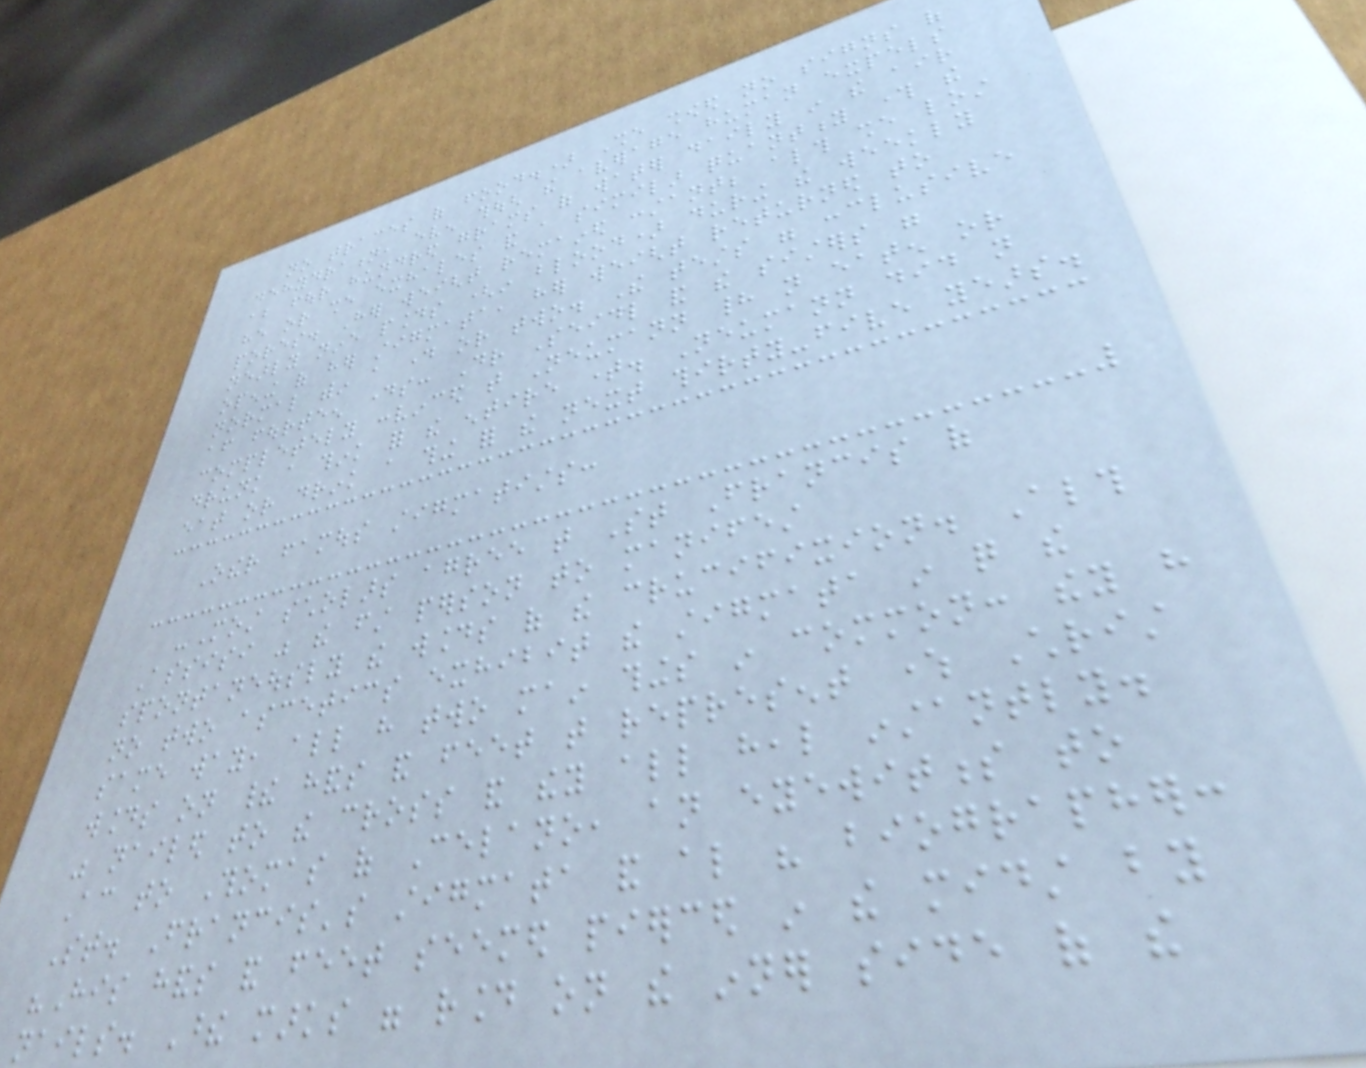no traces of food.) She showed no signs of
dehydration, even though the average human expels
about four hundred grams of water daily in the air
he or she exhales and a similar quantity through the
pores. Her weight remained constant; although she lost
nearly nine pounds (in blood) during the weekly
opening of her stigmata, her weight returned to
normal within a day or two. The tests were conclusive
after fourteen days: Dr Seidl and the sisters were
completely convinced that Neumann had not eaten or
drunk a think for the entire time. Neumann did not
eat or drink a thing for the next thirty-five years.
Other famous stigmatists:
-Most scholars agree that St Francis of
Assisi was the first person to manifest
spontaneously the wounds of the crucifixion. Although
no two ascetics exhibit the stigmata in quite the
same way, all have two main things in common: they have
wounds on their hands and feet that represent where Christ
was nailed to the cross and they all heal instantly.
According to Thomas of Celano, an eyewitness to
St. Francis's stigmata and also his biographer:
"His hands and feet seemed pierced in the midst by
nails. These marks were round on the inner side of the
